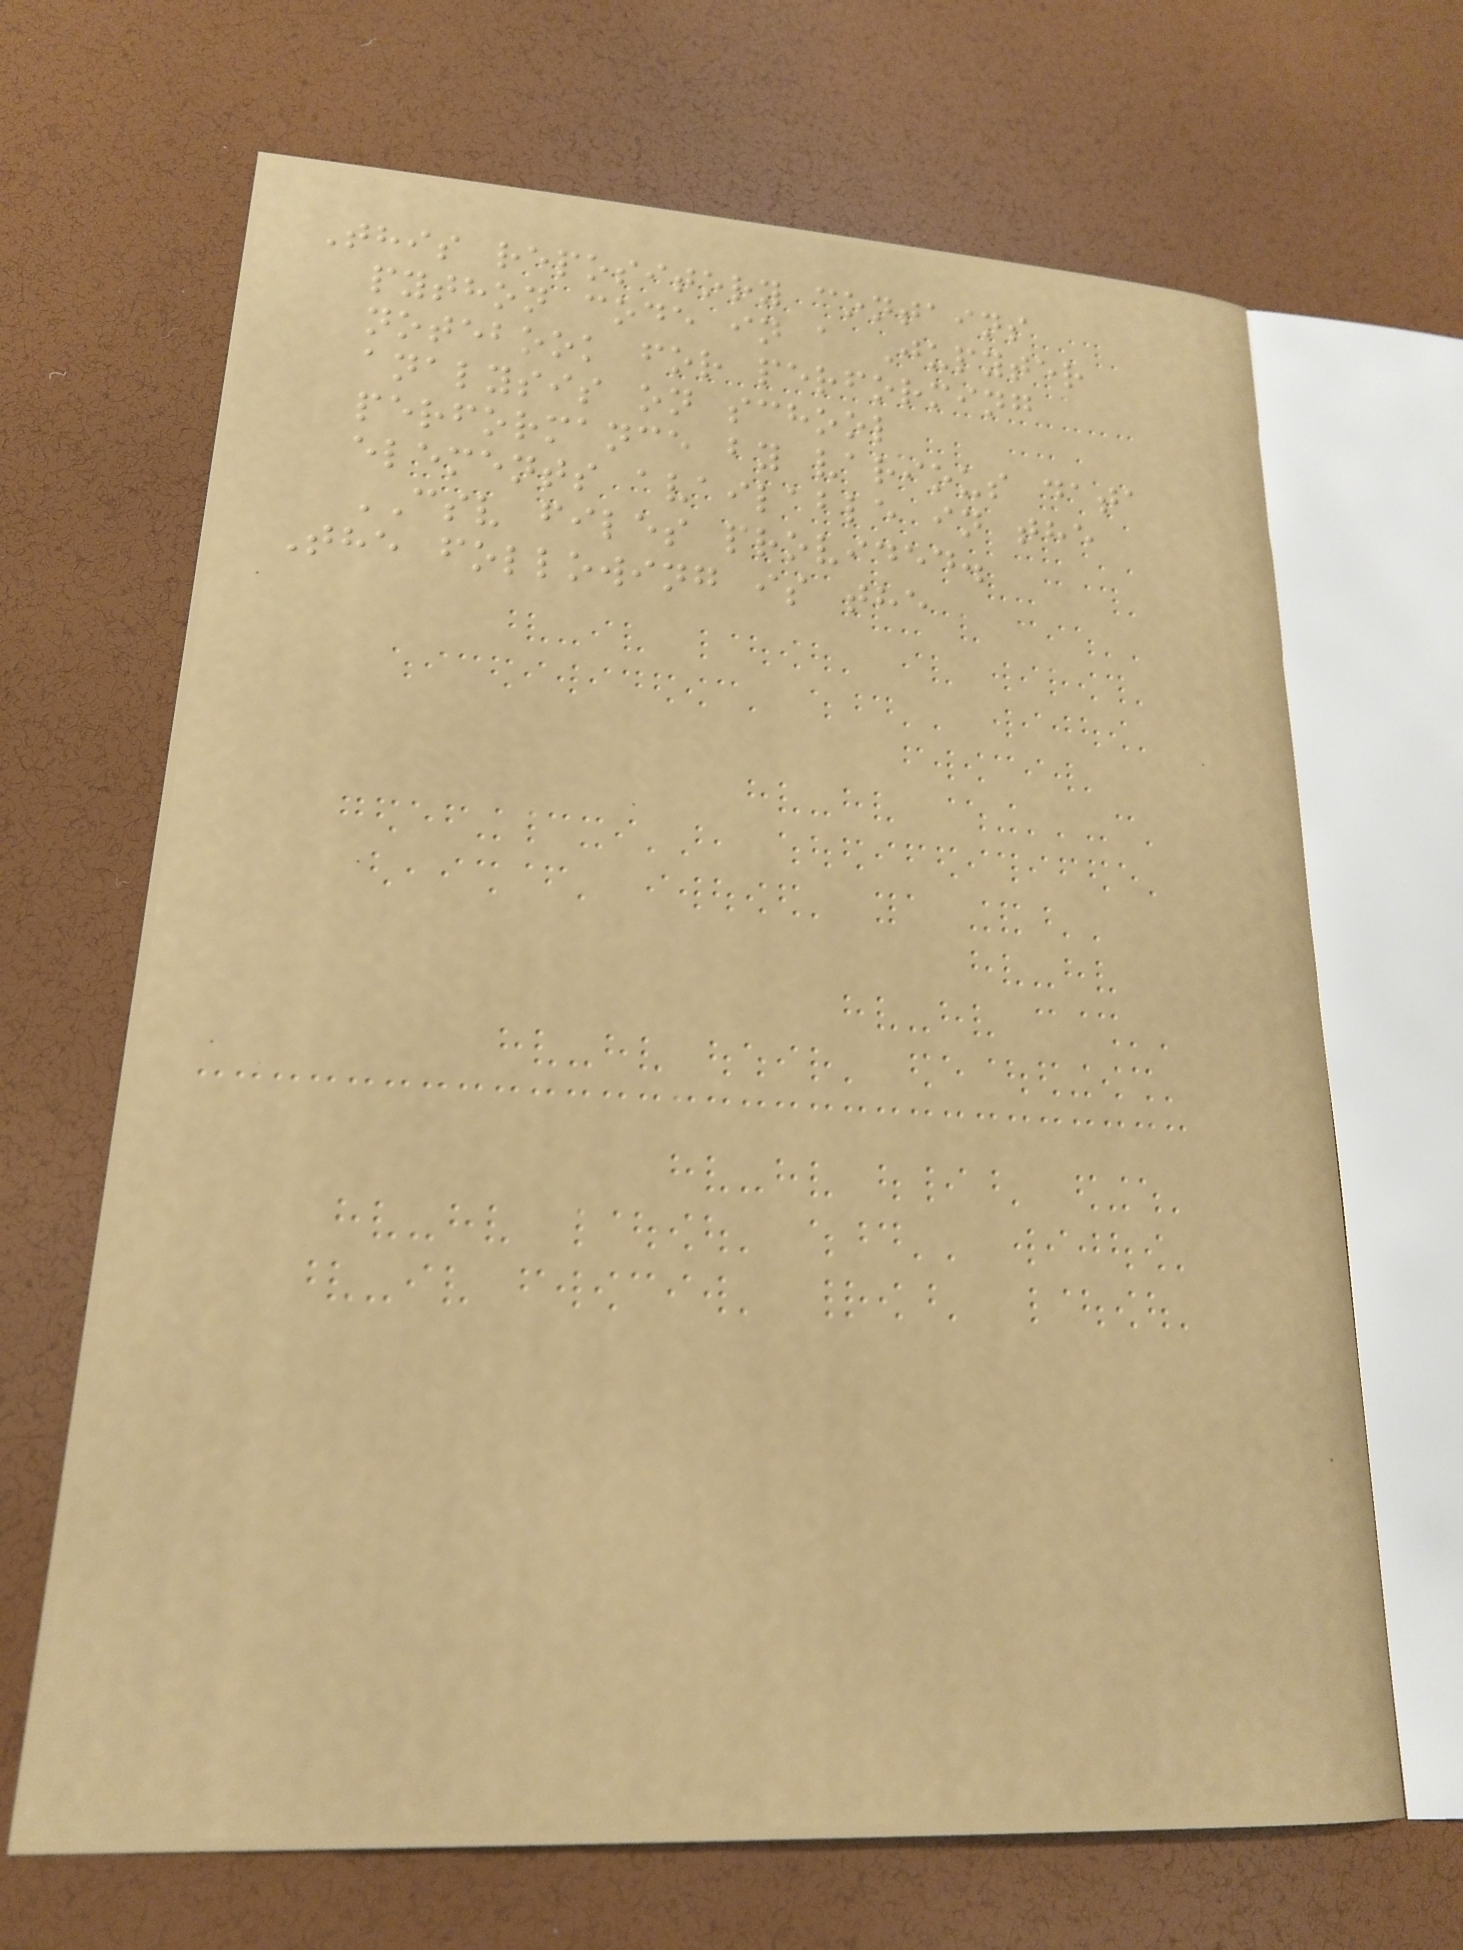This repository contains
python code in a Jupyter
notebook for performing
analysis on school
performance by various data
elements available in the
CSV files provided.
The following is the
